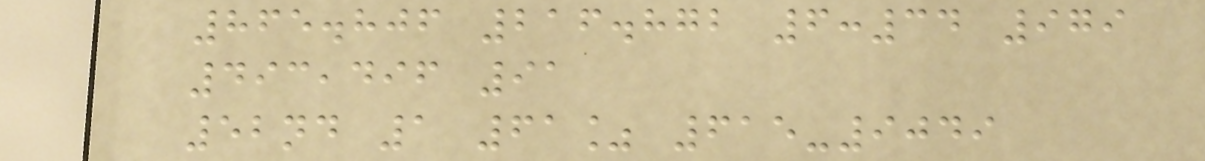865.806 216.872 6:34 979
493,496 91
52nd 1 61% 615-9049
